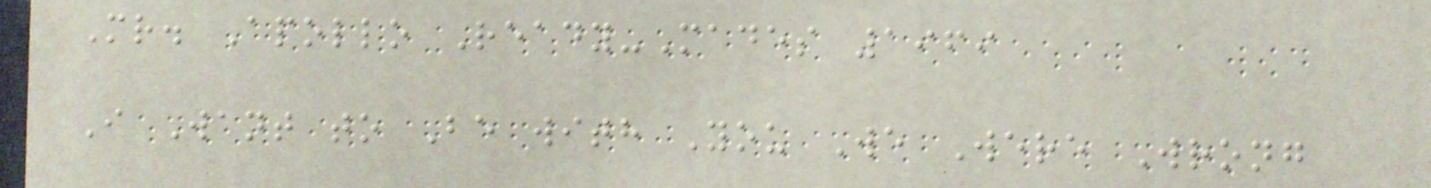Mr. Apollo Ready-Mades 1969
I Want to Be with You We Were Wrong
